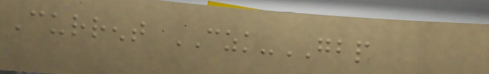Current CZK-GBP
